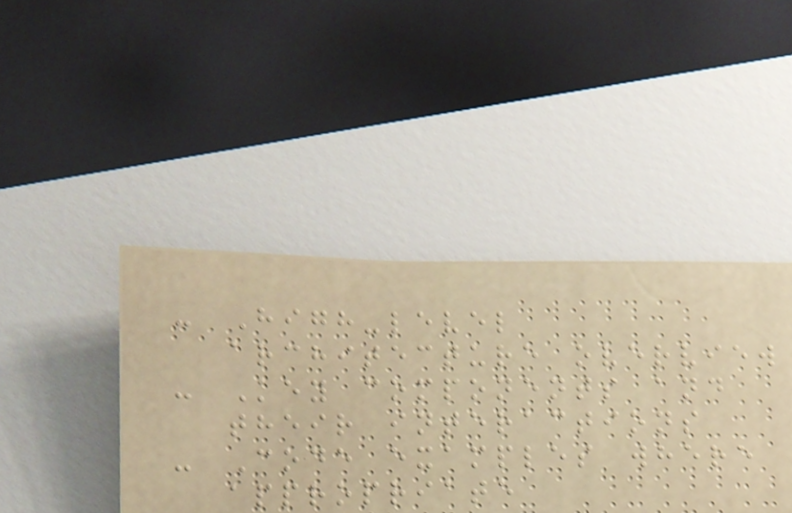- High-level
architecture overview
- Key components and
their interactions
- Code examples where
appropriate
